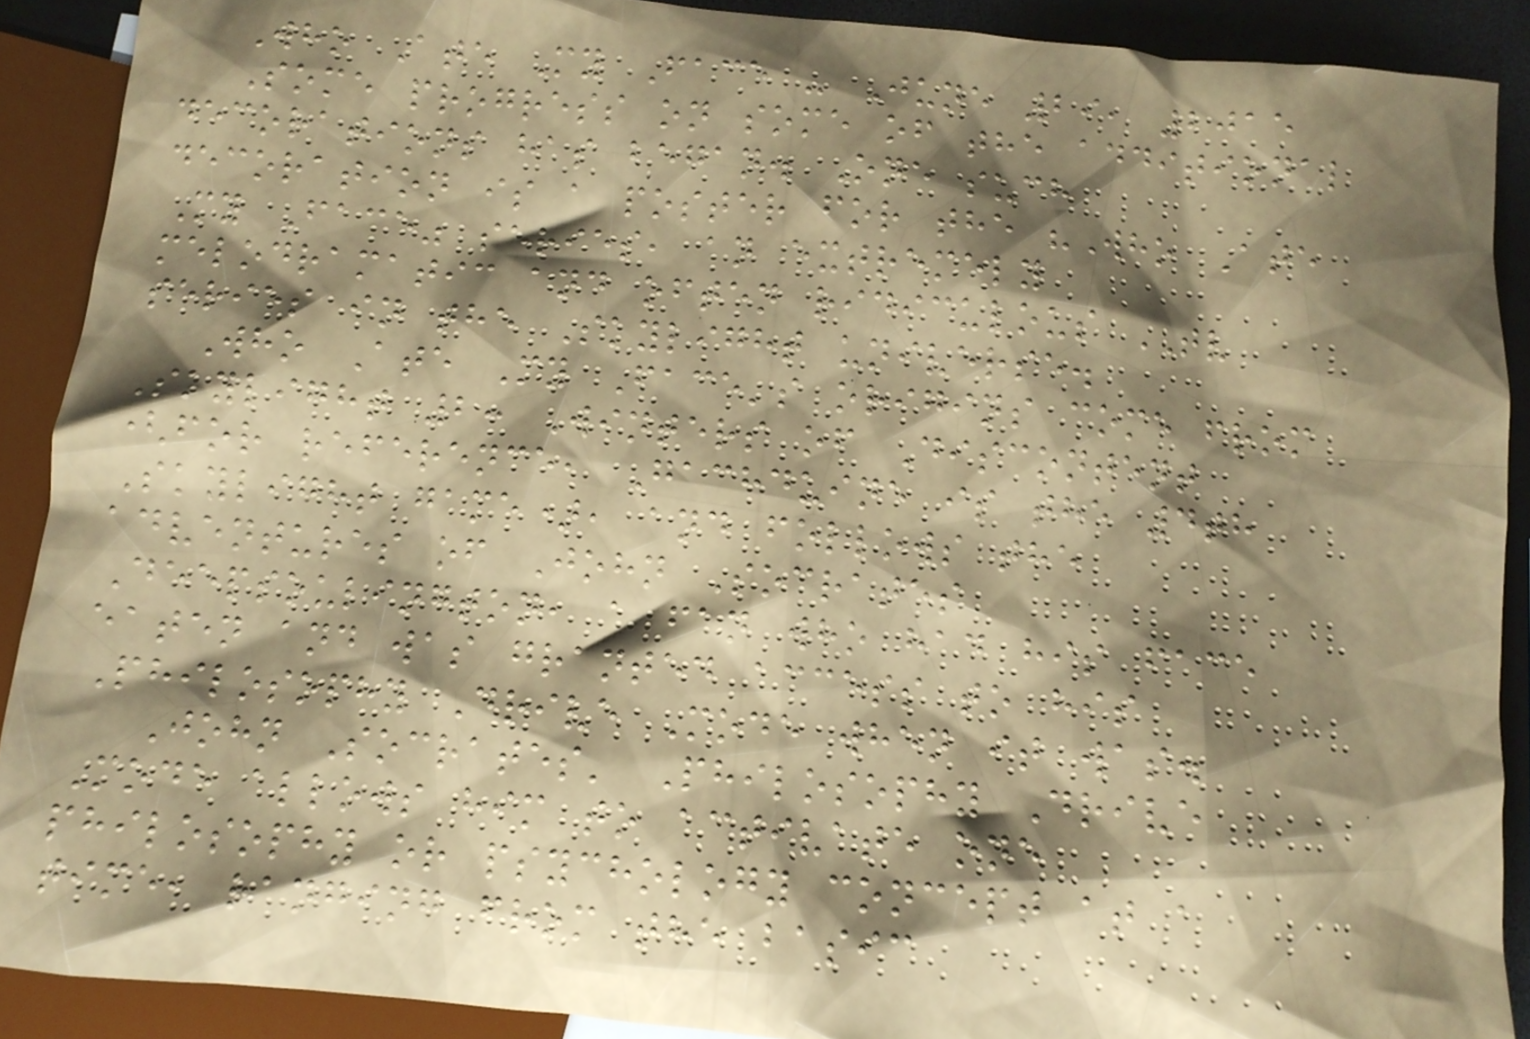Who Ate My Face - June 29, 2015
Some progress on some of the additional
decorations has began. One such
decoration is a poster for the "Who Ate
My Face" series, an extremely
melodramatic and often ridiculous TV
series in the Skylight universe.
Who Ate My Face's origins come from
Skylight 2: Winters of Discontent
(for reference, Gachduine is the 4th
Skylight game), and follows the
adventures of John Socrates
Deepsoulington, a fan who had his face
eaten and was granted access to his
Philosophy Drive Mode when it was.
John Socrates' Philosophy Drive
Mode allows him to activate one
philosophy or psychology concept at a
time, ranging from the basic
